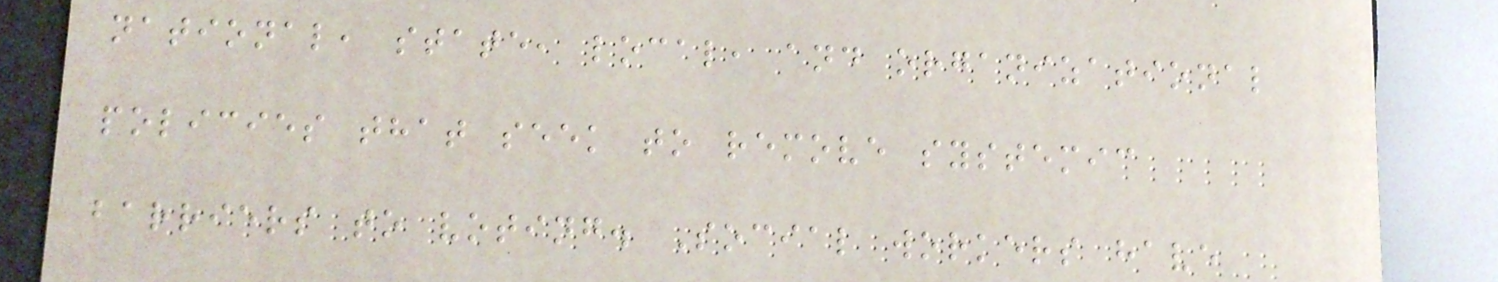national, state, local, and organizational
policies that seek to remove systemic
barriers to voting. Social workers have
